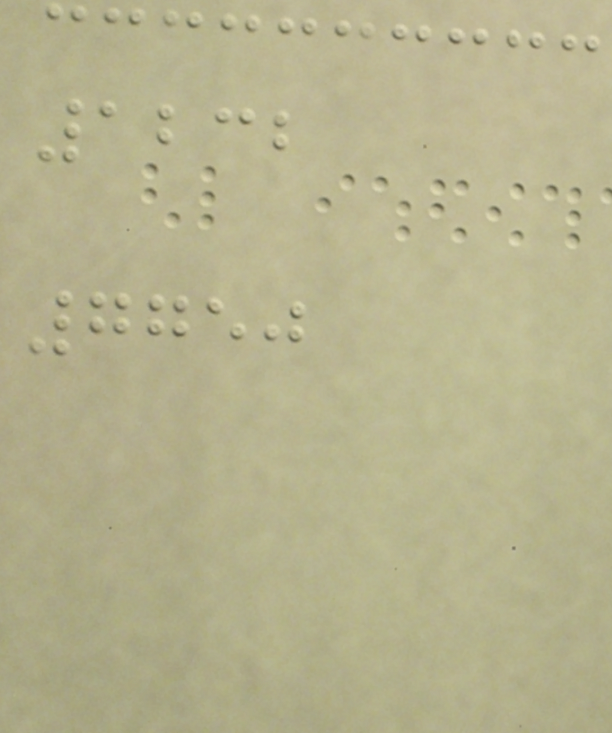1232
7750
